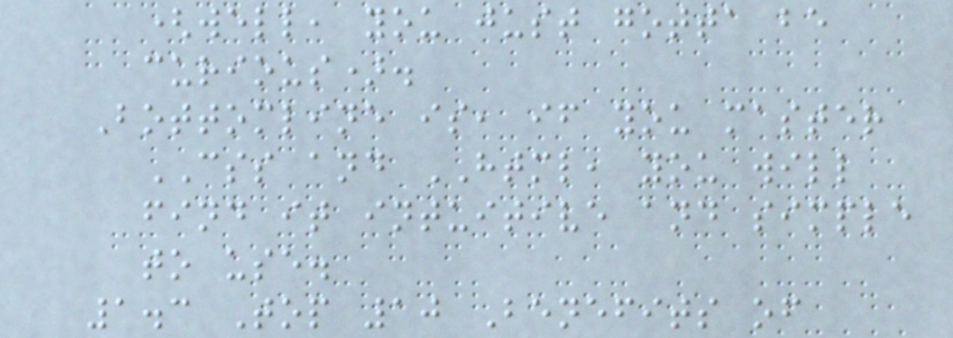(well, you just gotta be
curious).
Bottomline is, if you master
CSS and HTML, you will
find it intuitive and simple
to use.
1.3 Top 10 Benefits of
